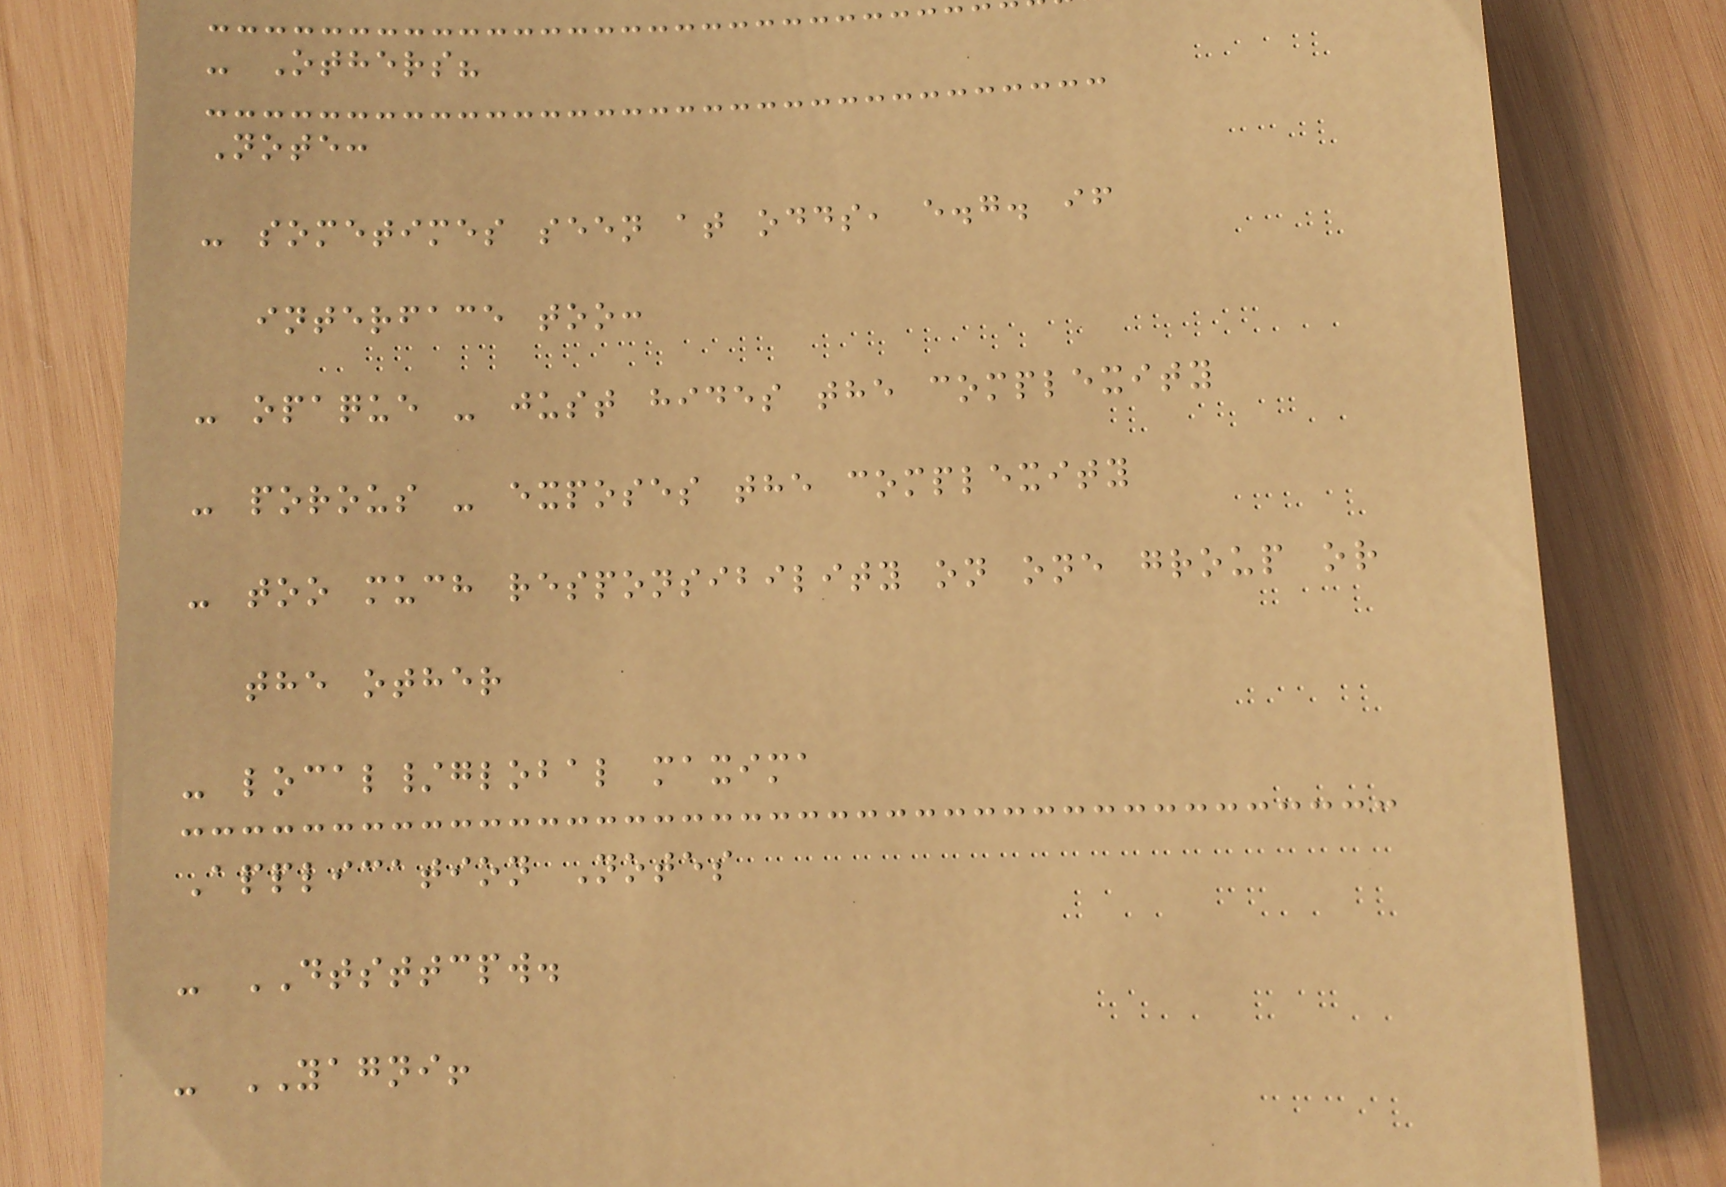- Others?
Note:
- sometimes seen at odds, e.g. if
interface too:
- opaque - just hides the complexity
- porous - exposes the complexity
- too much responsibility on one group or
the other
- local/global maxima
Application Notes
- DTSTTCPW.
- YAGNI!
